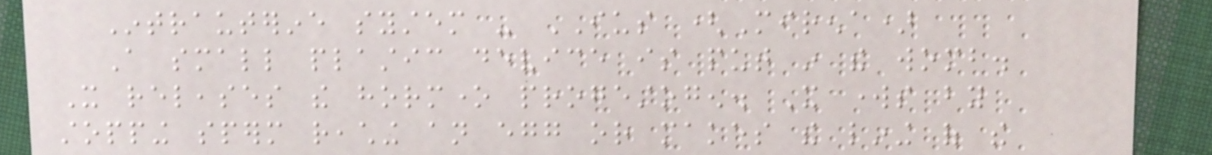Intrauterine system - IUS (Mirena)
A small plastic device is put in the womb.
It releases the hormone progestogen. It works by
stopping sperm reaching an egg or makes the lining of the
